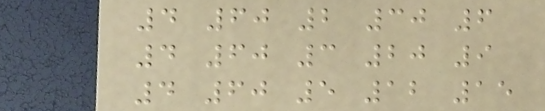4 60 2 30 6
4 60 3 20 9
4 60 5 12 15
